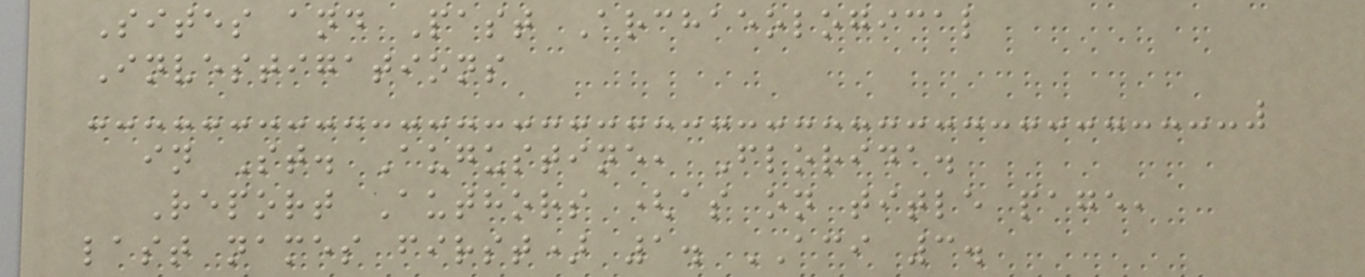Sites and Past Archaeological
Investigations
in St. Augustine, Florida.
Report Authors (as on title page,
last names first) 1. ACI 3.
